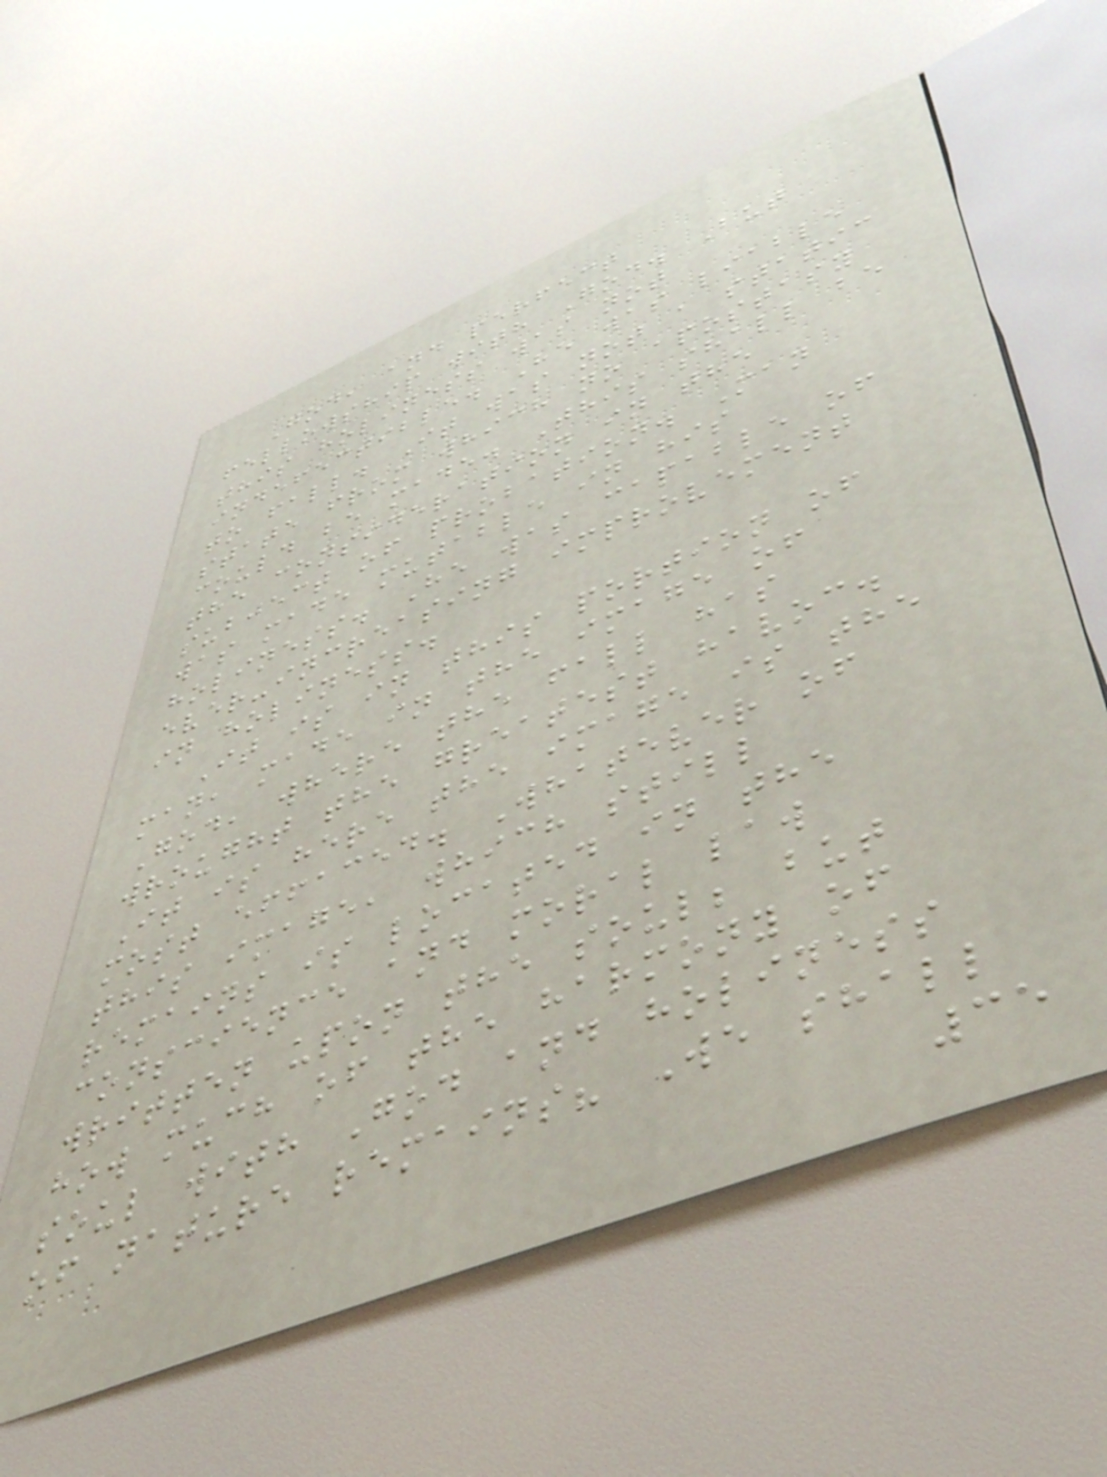God, and perfect
fellowship with God. But
this holiness was not
indefectible. He was liable
to fall. It was not a static
state from which no apostasy
could be made. This shall be
the consideration in the
subject of probation. Man
was made mutable in his
holiness. He was capable of
ever-increasing improvement
in holiness.
It is in this portion of
man, made in the image of
God, where the fall has
wrought the greatest havoc.
It is here the image is the
most effaced. Whatever of
this image, which still
remains is located in the
conscience and moral law
written upon the soul; but
how much of the harmony of
soul with God and holiness
of nature remains? We shall
35
